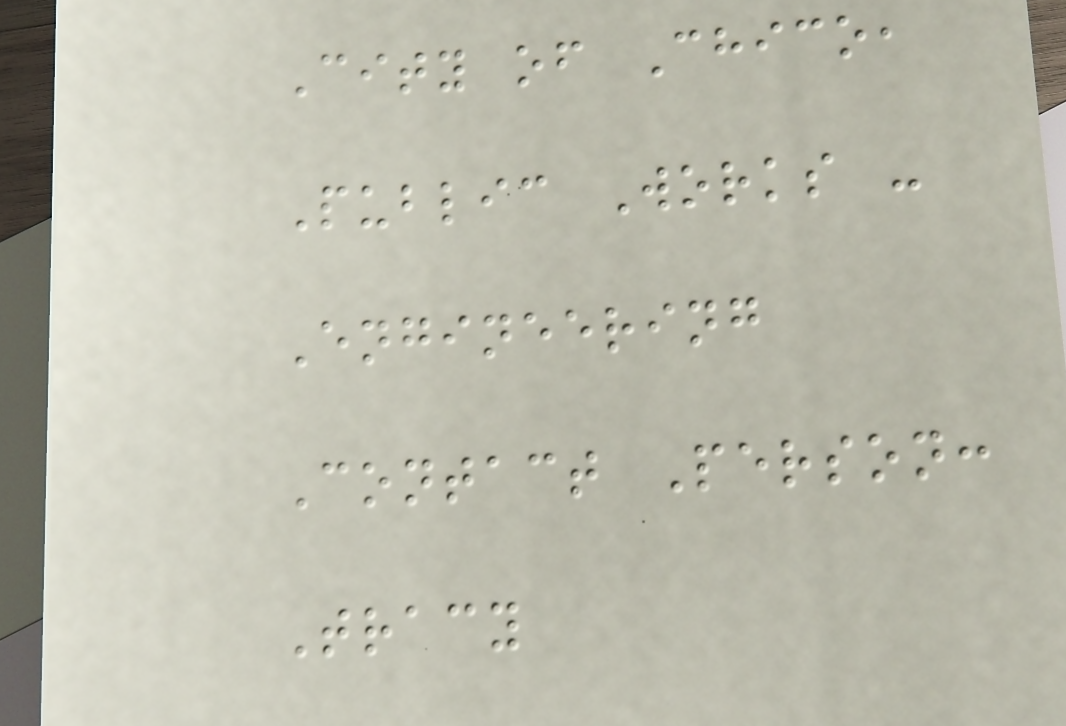City of Chico,
Public Works -
Engineering
Contact Person:
Tracy
